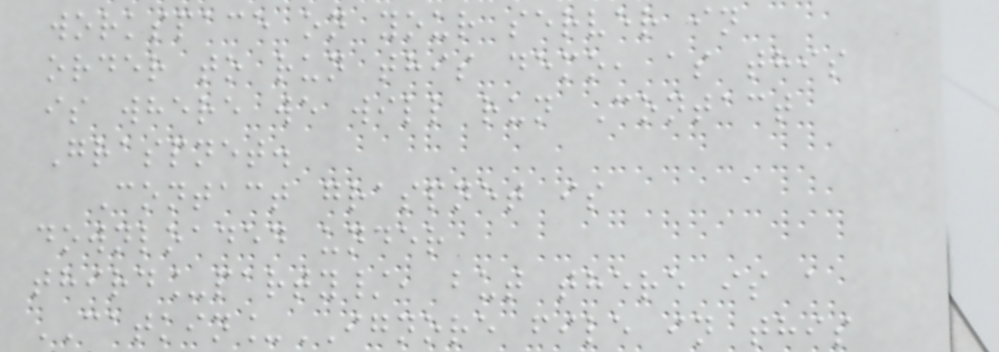workspace on your server in
order to run this demo, as this
is where we will run Contact
Graspnet.
Contact graspnet is
downloaded under
third_party/, but there is a
CATKIN_IGNORE file in this
